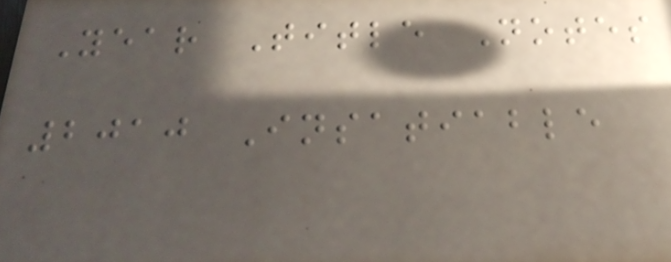Year Title Notes
2010 Insatiable
